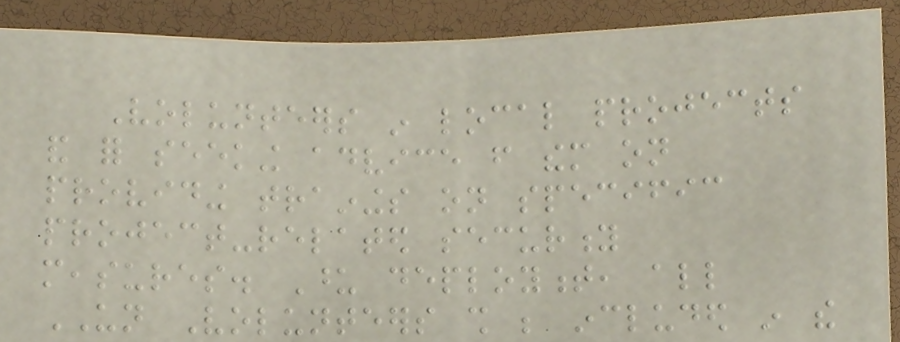Volunteers in local projects
and for seeking advice from them on
providing trainings on specific
project-related security
measures. Upon deployment, all
UN Volunteers shall be included in the
